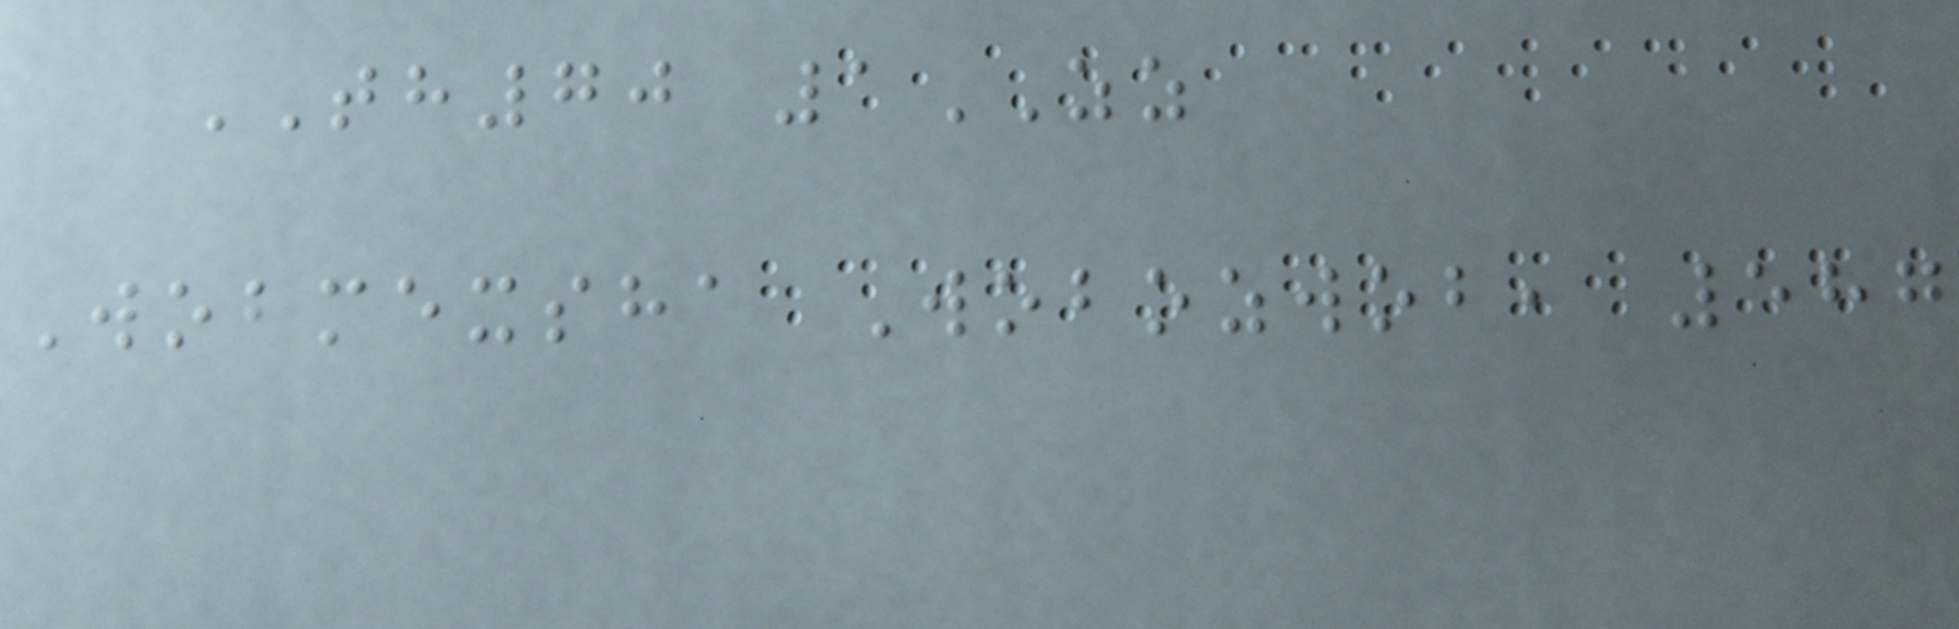TH70 1ZZ
Wobmexsha Wobozwob, 587
